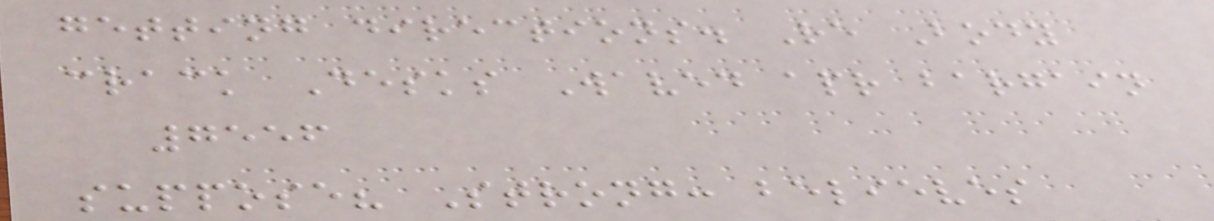getting directions. Re Body
crack Desks Waved apr bargain
7556
suppose? Strong: believes
